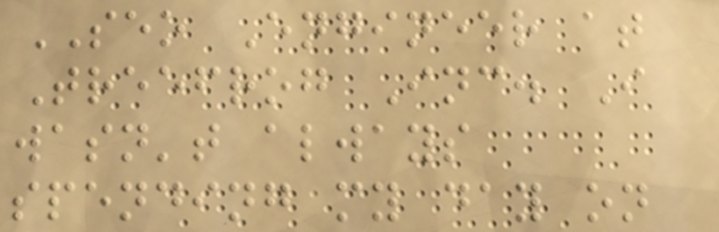SEO Engineer at
Treefrog Inc. I
wasn't always
spending my day on
